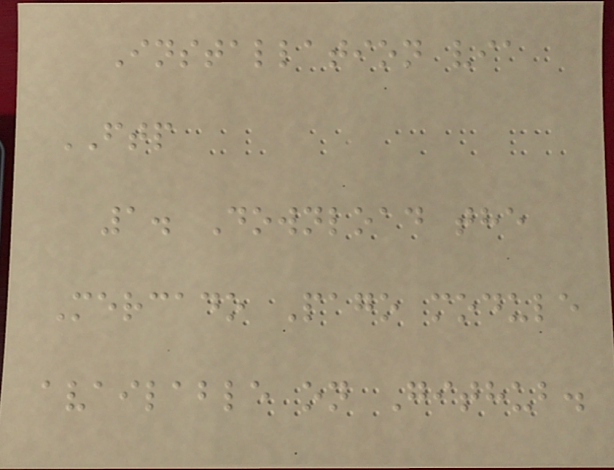Installation via
FTP
1. Download the
Mercado Pago module
available on Github.
